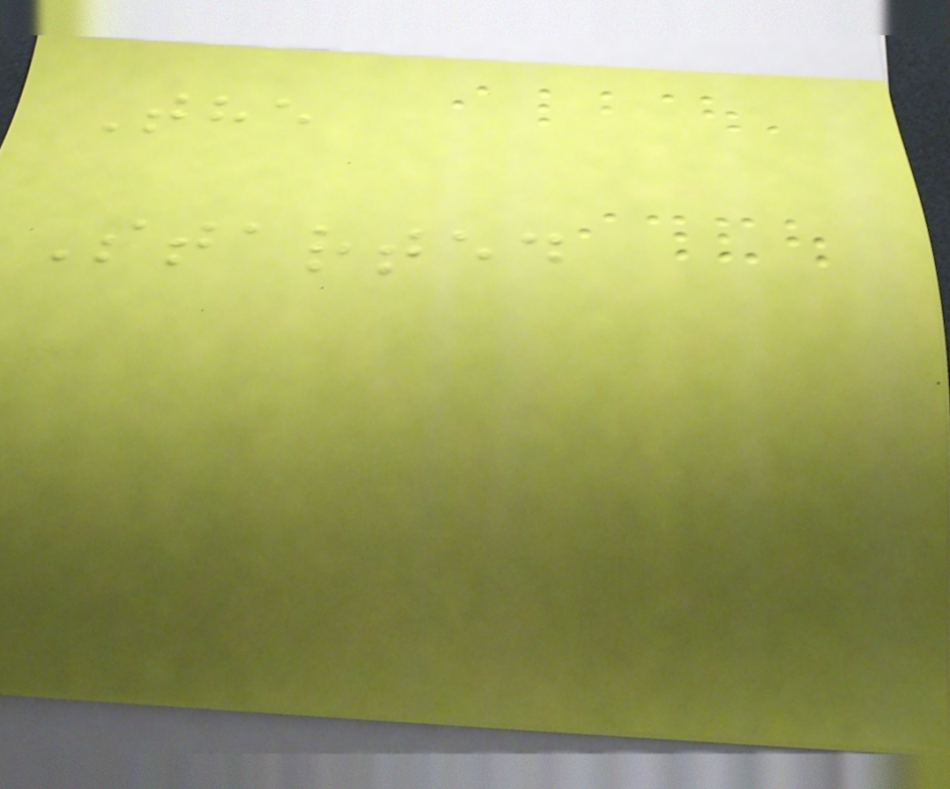The
Started
